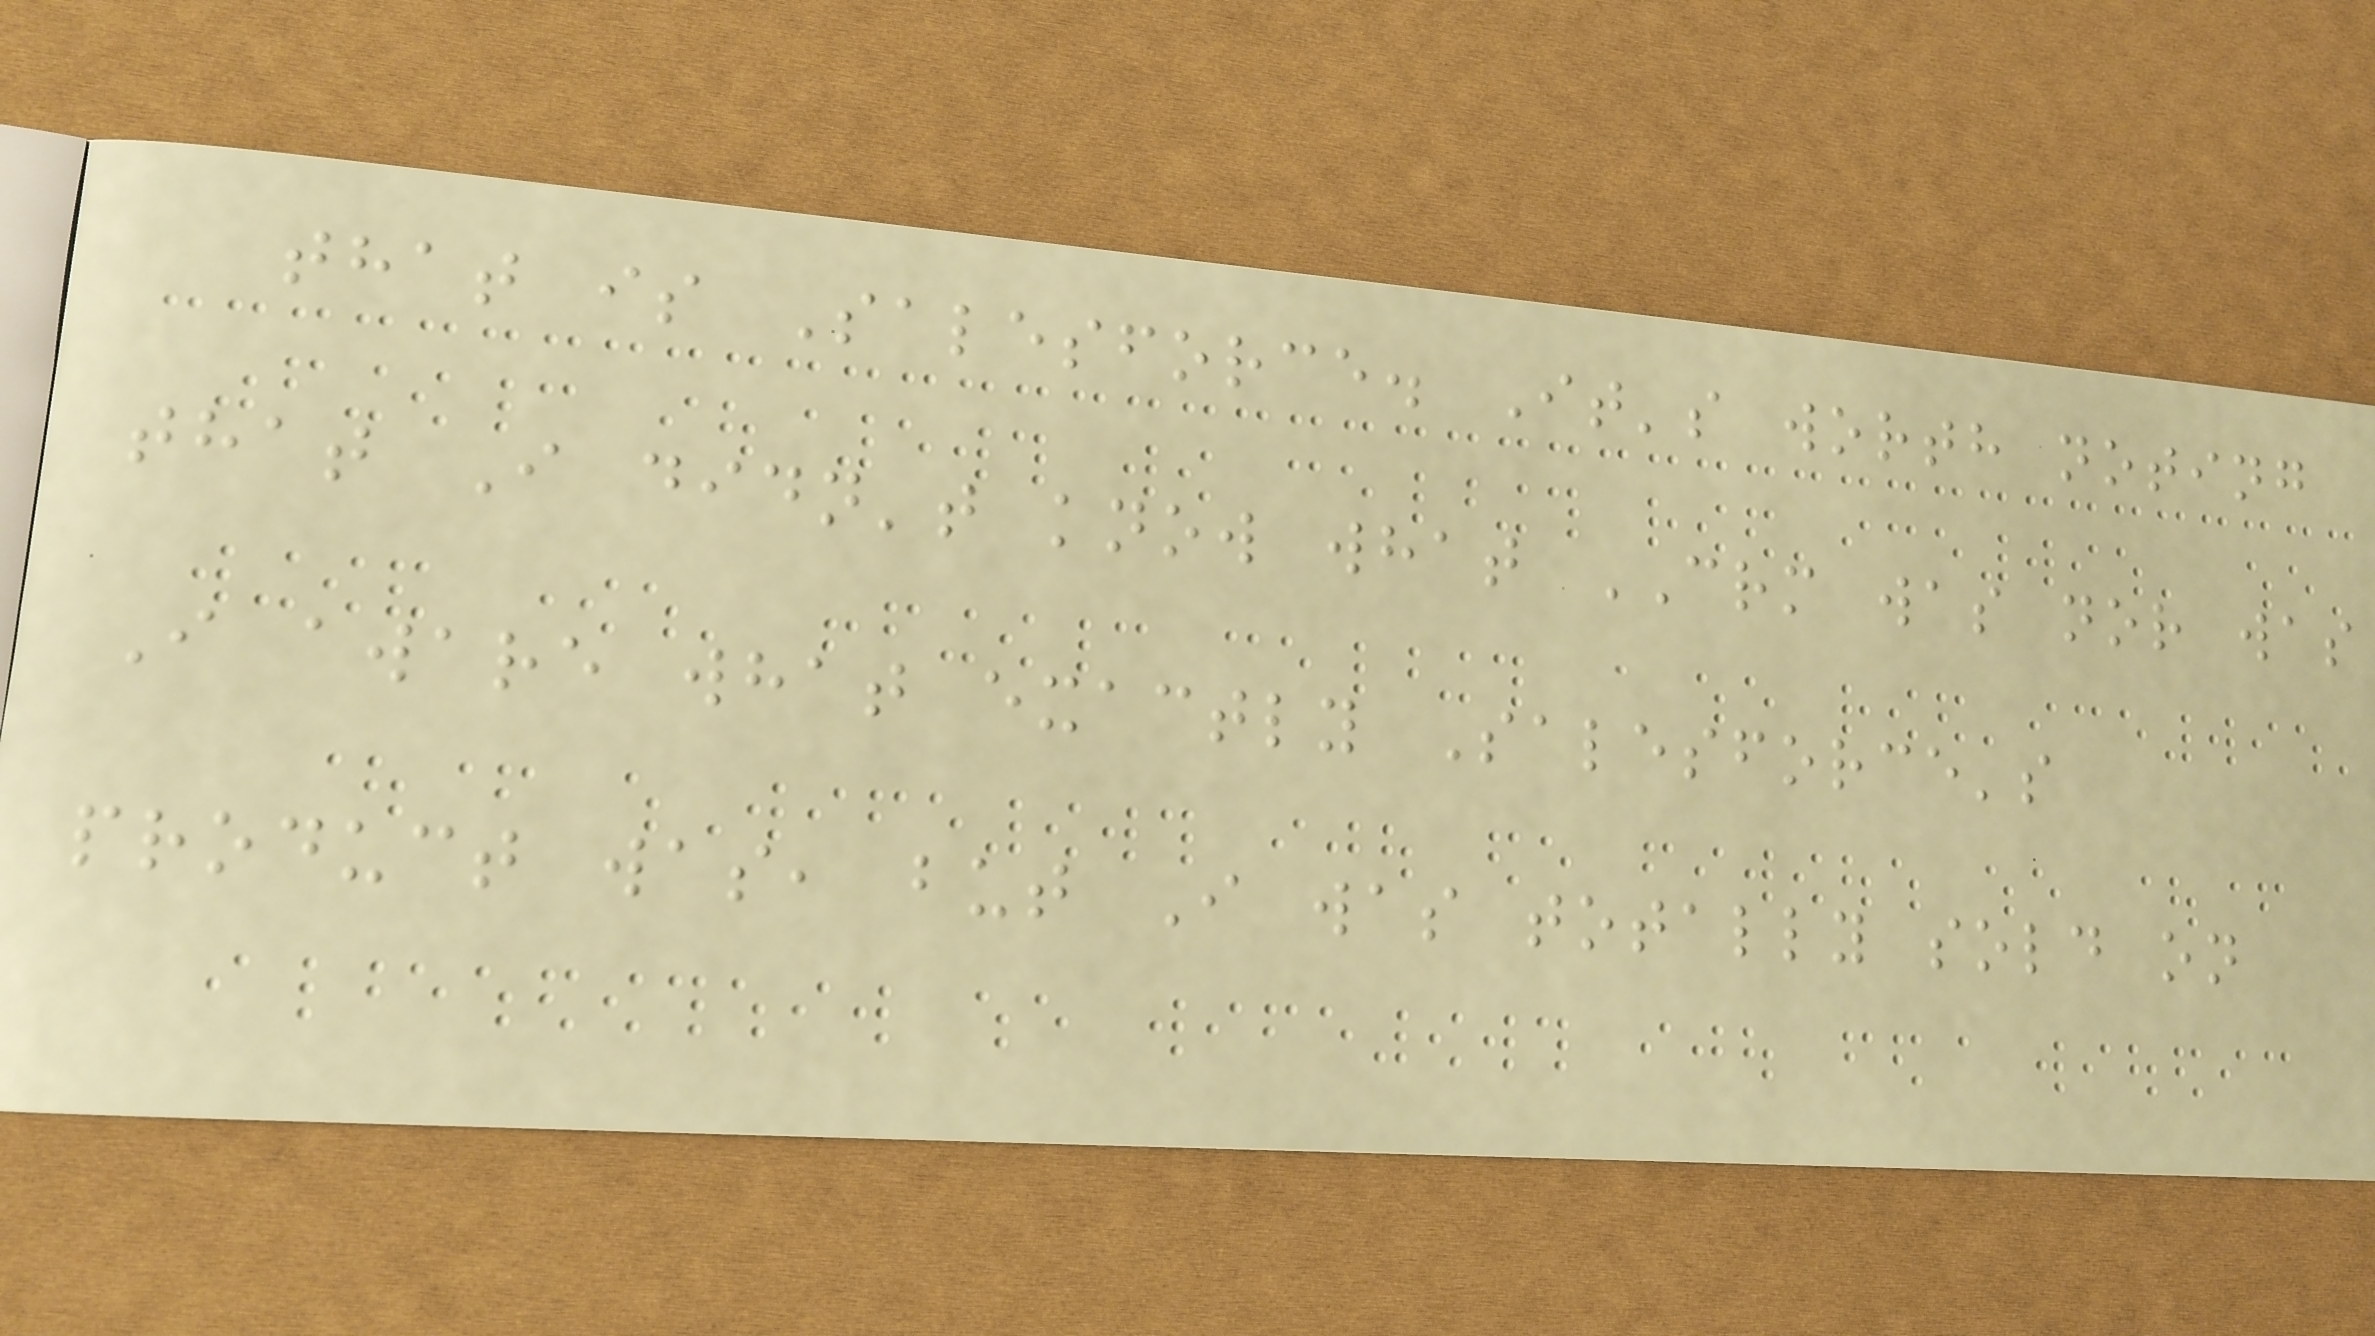that is Salesforce. It's worth noting
that I didn't know what CRM was nor was
I aware what exactly Salesforce's
product was, but I was totally sold on
